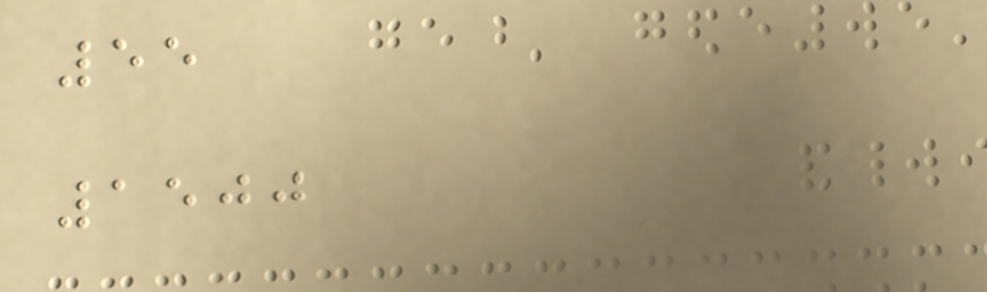55
1500
